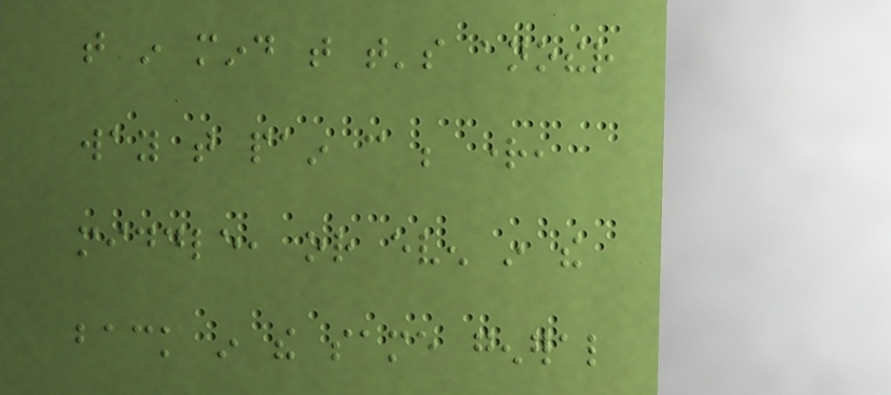that in mind that that's another
way that pain can be right,
middle, or even in the
back in the same general
